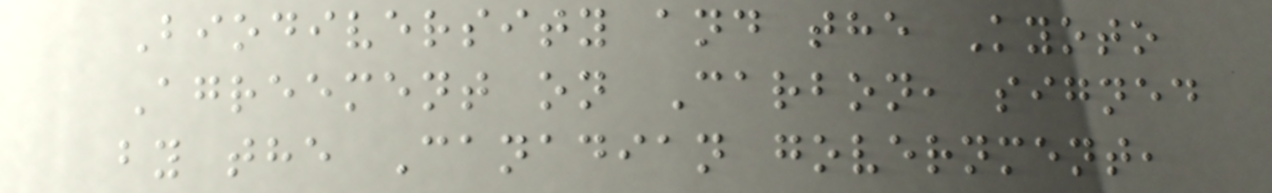Biodiversity and the Kyoto
Agreement on Carbon, signed
by the Canadian government,
